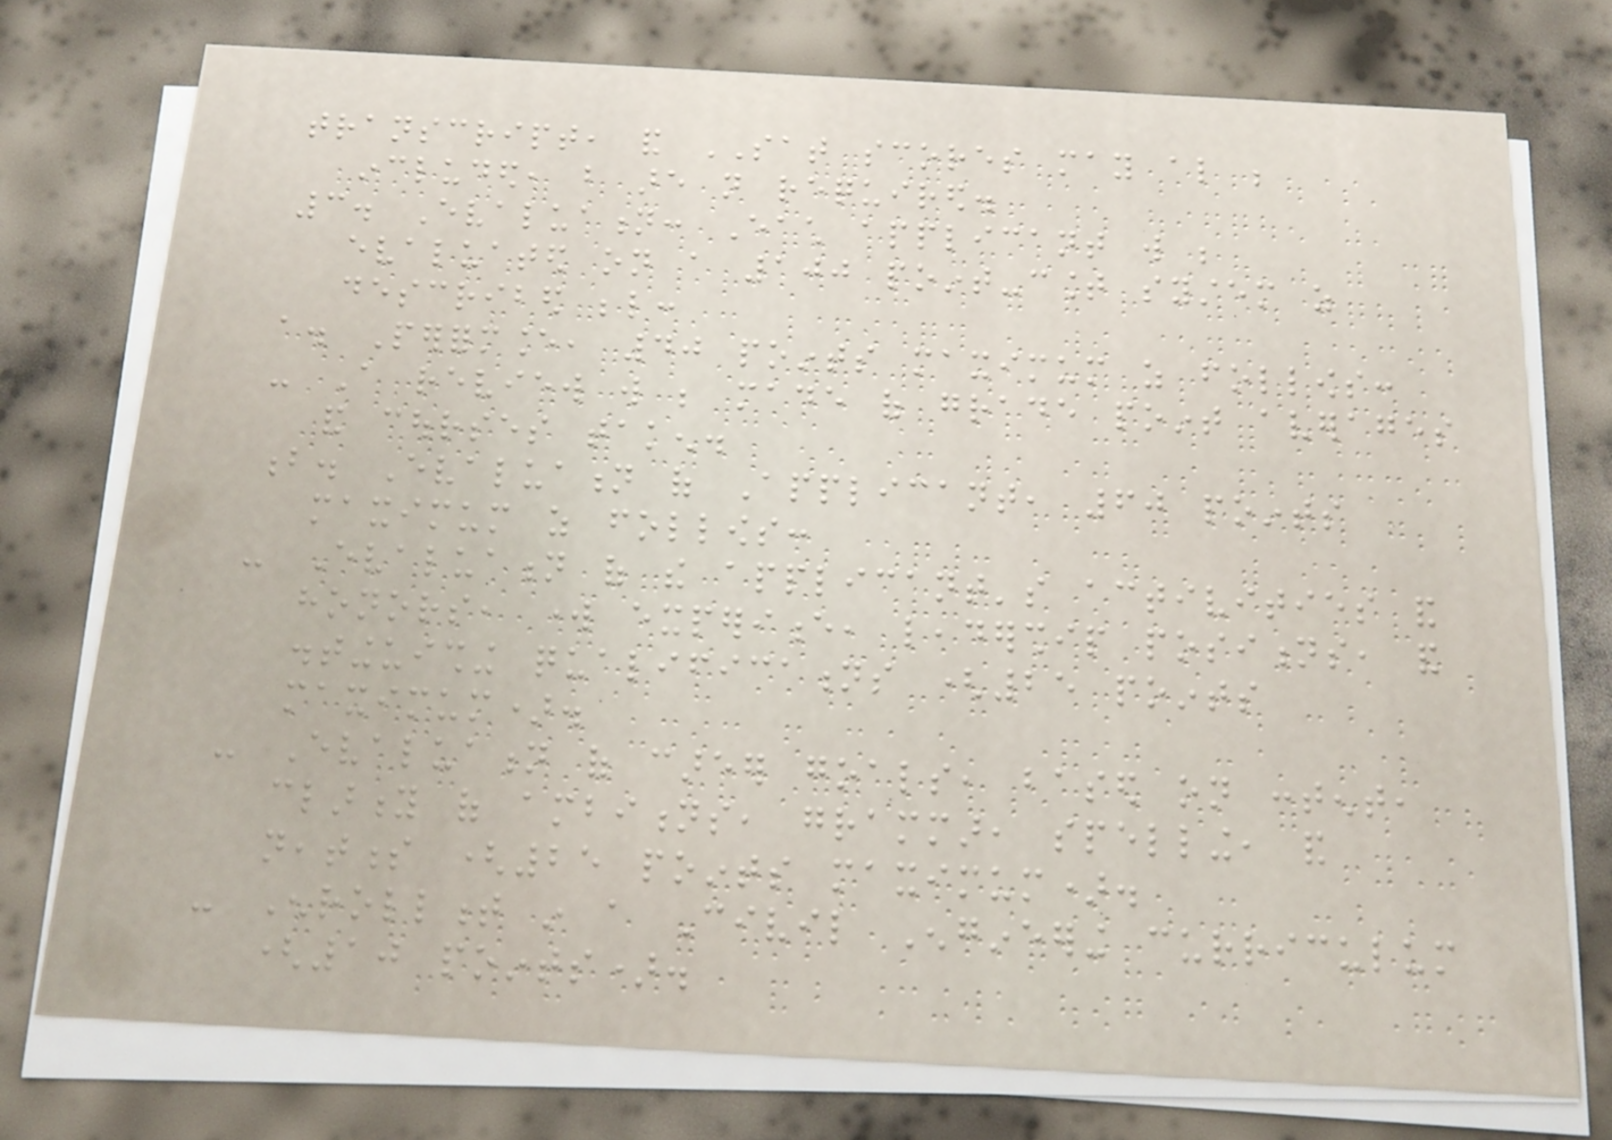transcript, and SAT scores may also be
included, but are not required.
3. Evaluation: Each applicant will be
evaluated on a 100 point-count system as
described below:
a. Performance, 40 points maximum as follows:
- A review will be made of grade point averages
and courses taken.
b. Evaluation of Applicant, 60 points
maximum as follows:
- Evaluation of the applicant's activities and
honors, work experience, leadership positions, and
distinguishing qualifications (25 points
maximum).
- Evaluation of career goals, based on content,
clarity of ambitions, grammar, spelling, and
neatness (25 points maximum).
- Enrollment in a Civil Engineering curriculum
(10 points).
